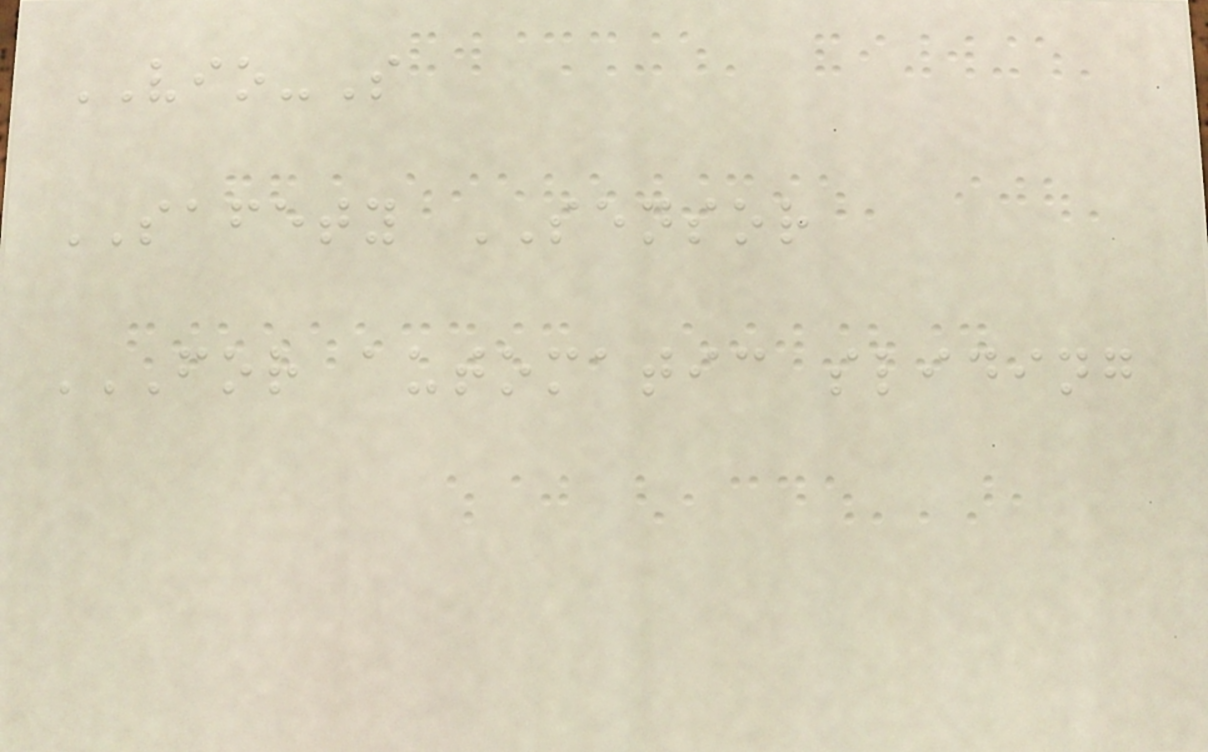VIO-S
SAFETY SENSOR
FOR AUTOMATIC SLIDING
